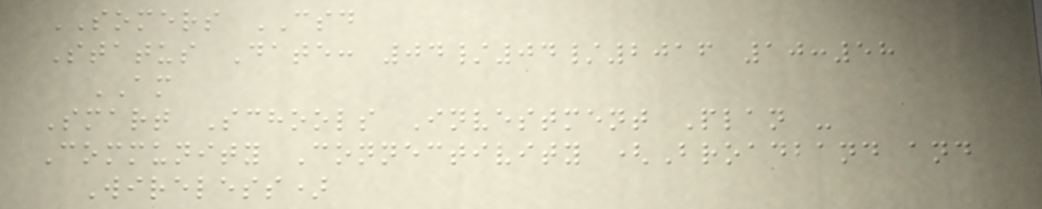SOMERS CSD
Status Date: 04/04/2016 10:58
AM
Smart Schools Investment Plan -
Community Connectivity (Broadband and
Wireless)
